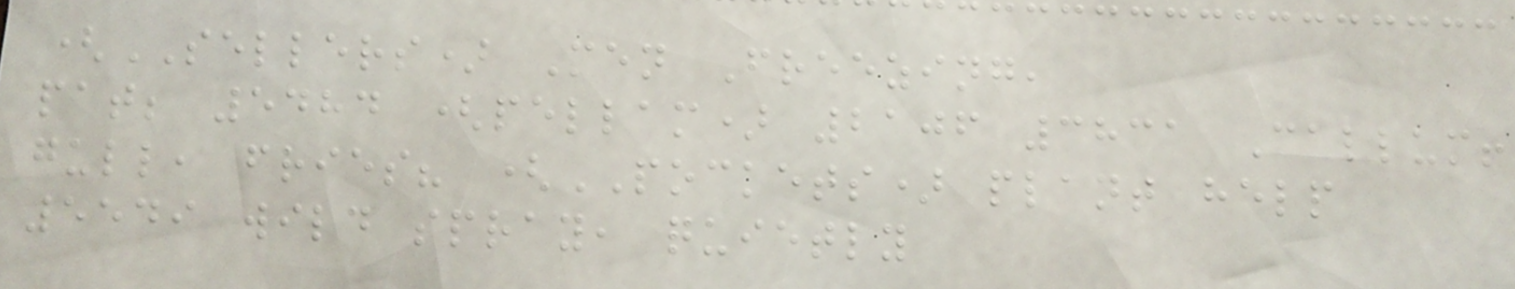(SELLERS) Men Freezing,
pat; 5484 (pellam) 2106 3831 Callum!
gull, fries? (POCKETS) plant help
5549 wild spray, quietly
